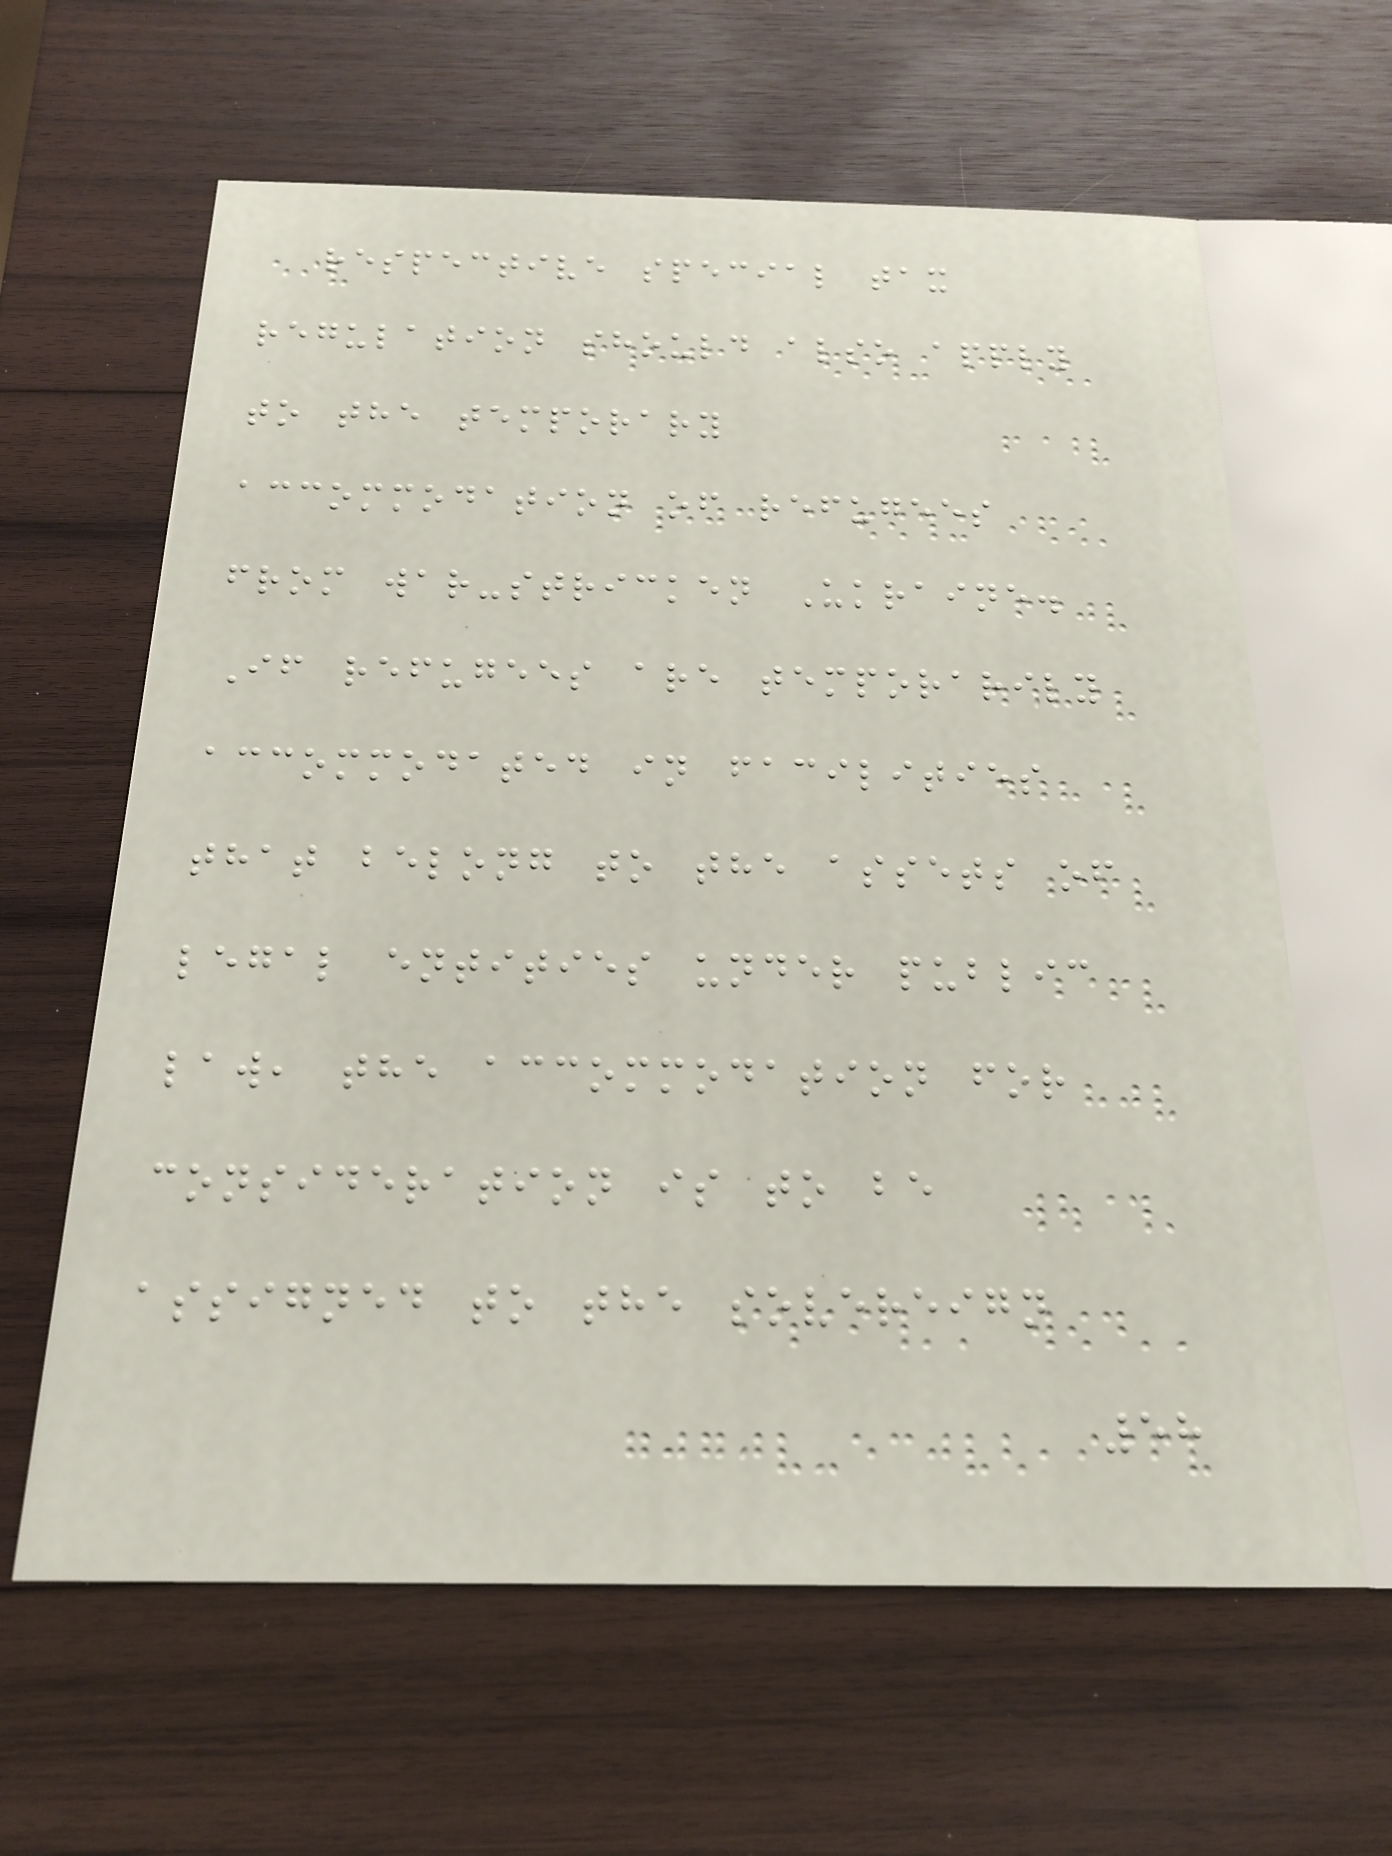respective special tax
regulation should also apply
to the temporary
accommodation of refugees
from war-stricken Ukraine.
If refugees are temporarily
accommodated in facilities
that belong to the assets of
legal entities under public
law, the accommodation for
consideration is to be
assigned to the sovereign
58
